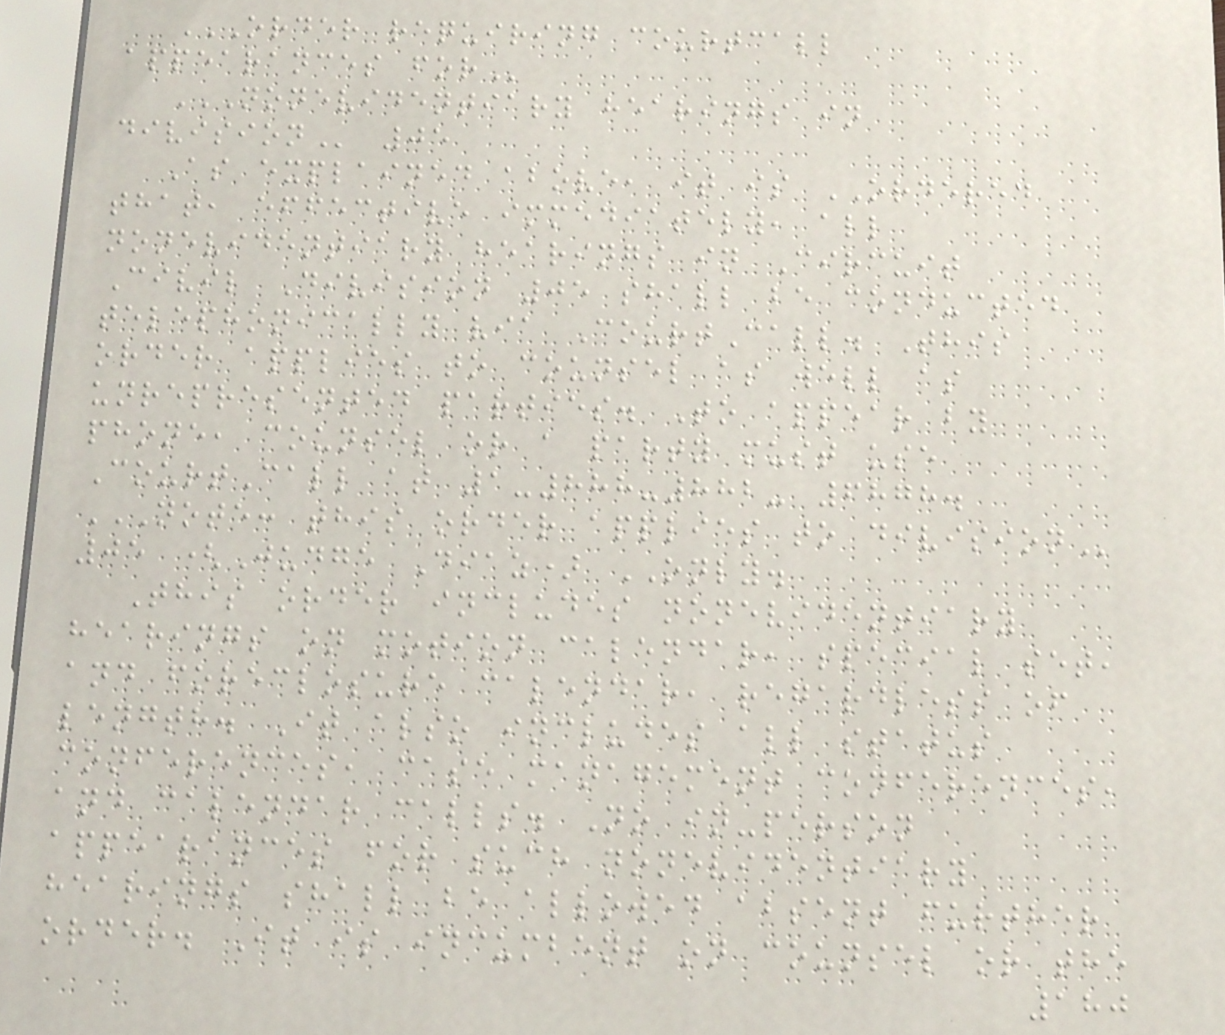ORDER REQUIRING COURTCALL
APPEARANCES FOR
NONEVIDENTIARY HEARINGS IN
DIVISION 05
As explained above, it is ORDERED
that, effective immediately, all
nonevidentiary hearings in Circuit
Civil Division 05 shall be conducted
telephonically via CourtCall. This
order applies to counsel as well as
unrepresented parties. To appear by
phone, counsel or a party must use
CourtCall at 1-888-882- 6878.
NOTE: THIS ORDER APPLIES TO DIVISION
05 (Judge Diaz) ONLY.
This order includes nonevidentiary
hearings on motion calendar, special set,
and foreclosure calendar, regardless of
length. It also includes all status
conferences, case management conferences,
and calendar calls. No in-person
appearances for such nonevidentiary
hearings shall be allowed absent further
order. It is incumbent on counsel or the
180
